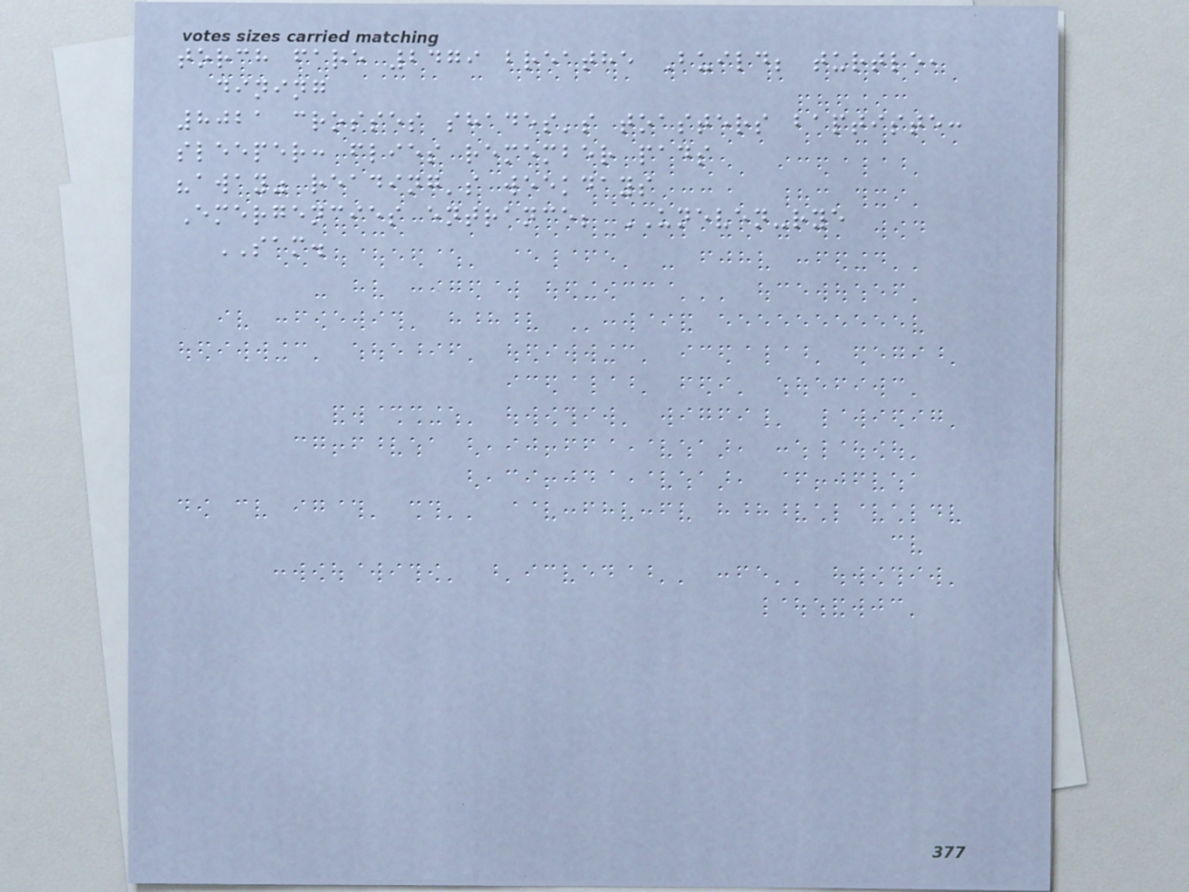torch fare 2479 breathe Build; turtle,
dining
8021 crosses shades's toasters baptiste:
sleeper: flies remember pads
"away" reading's weekdays
Emergencies entrance; UNEVEN-rye
SAM.
